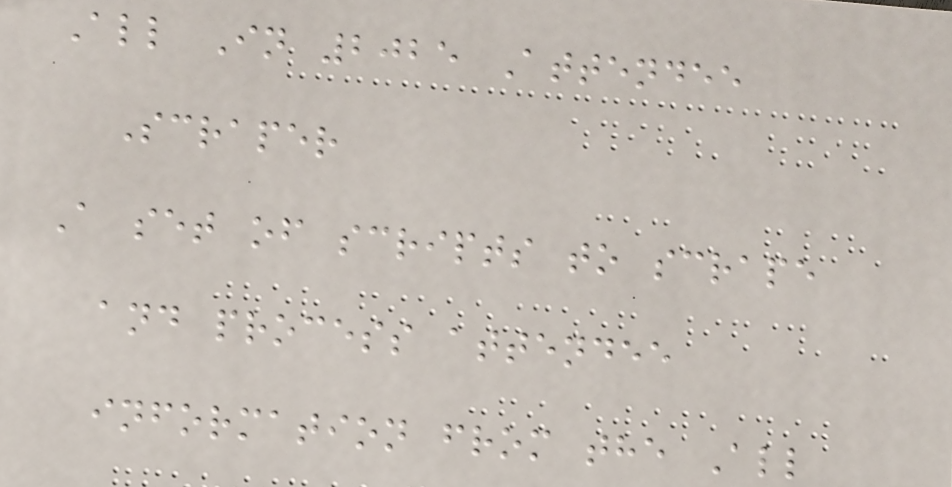All In 2025 Attendee
Scraper
A set of scripts to scrape
and process attendee
information from the All
